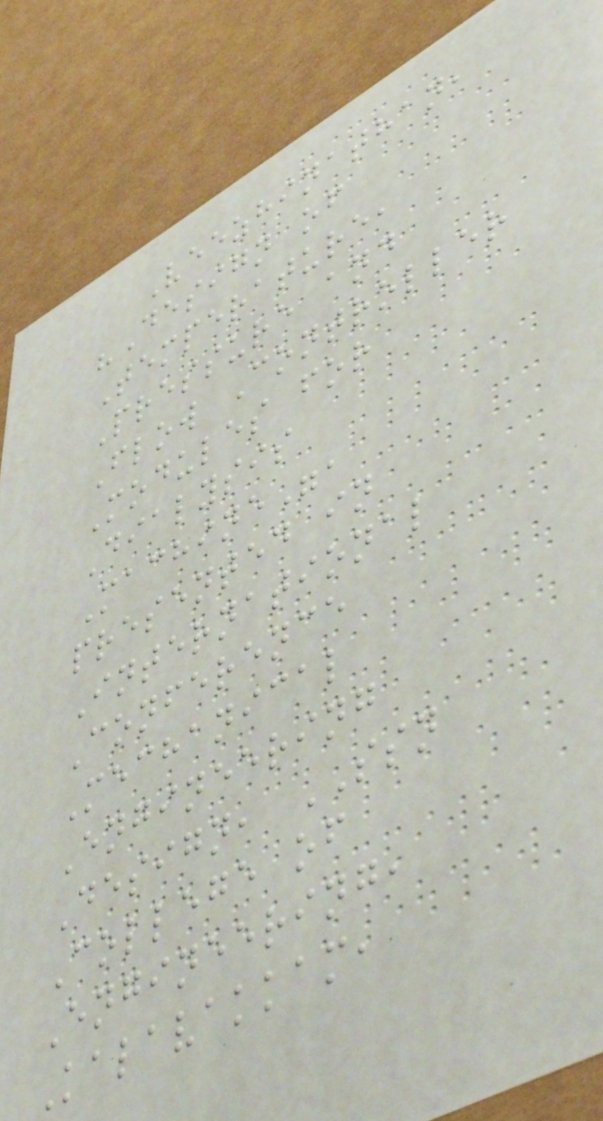Veezhinathan,
"Design of
Temperature,
Pressure and
Flow Controller
Modules for
Dialysis
Machine",
presented in
International
Conference
Mechanical
Engineering
Design, SSN
College of
Engineering,
Kalavakkam,
